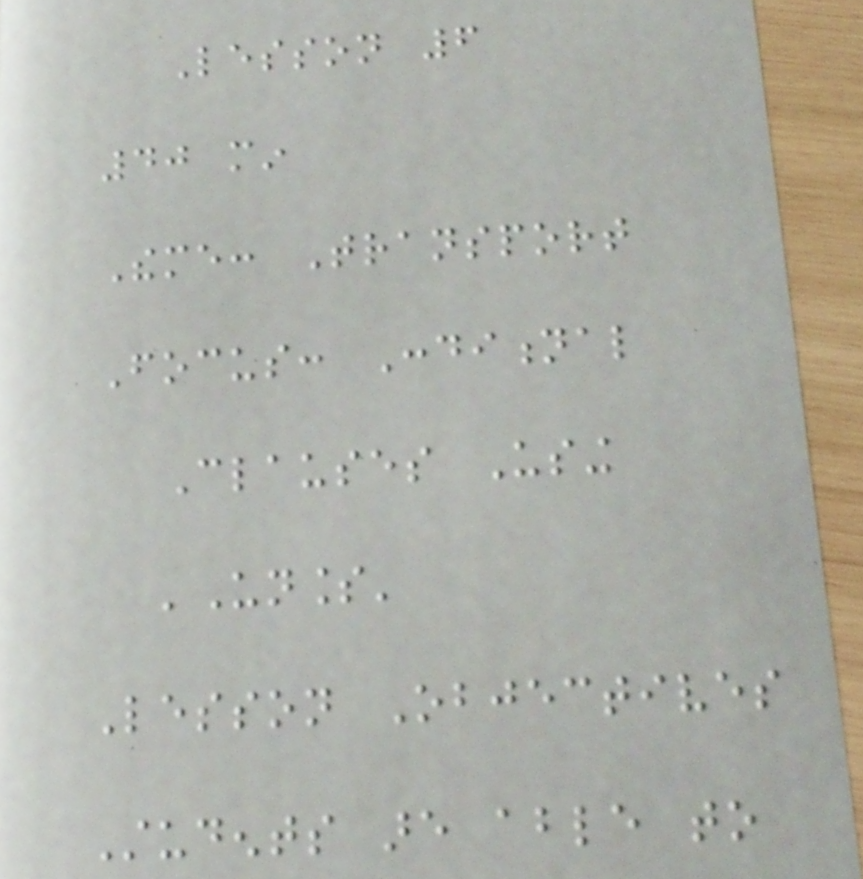Lesson 6
40 min
Theme: Transport
Focus: Conditional
Clauses Using
'Unless'
Lesson Objectives
Students are able to
